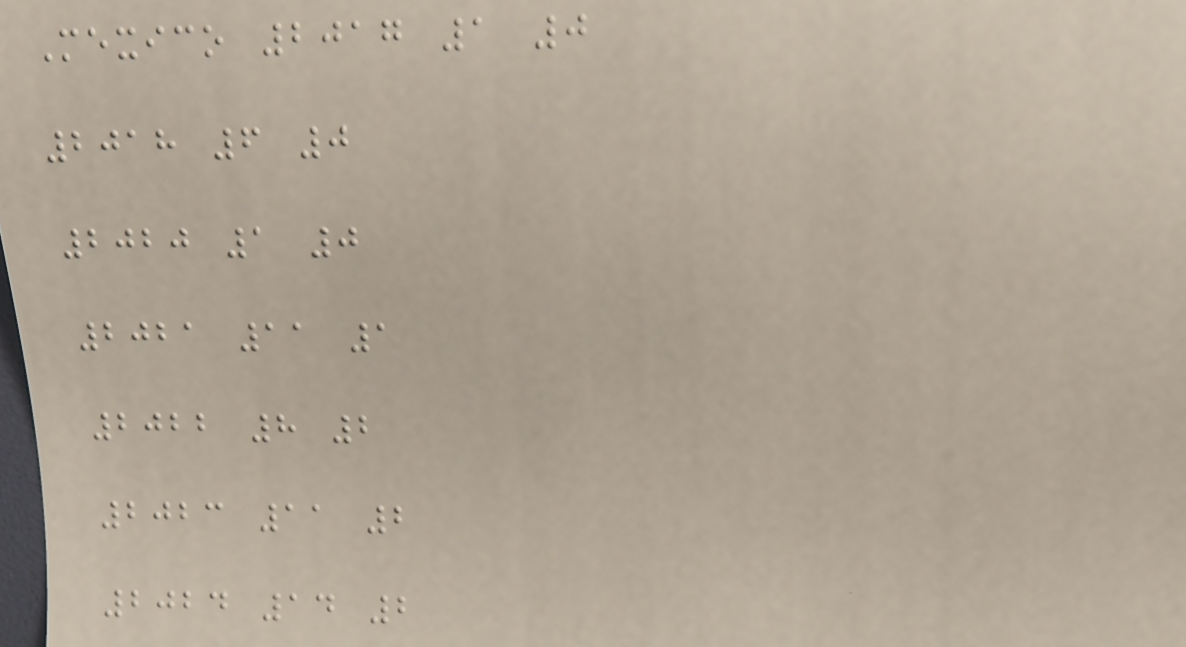Mexico 2017 1 0
2018 6 0
2020 1 0
2021 11 1
2022 8 2
2023 11 2
2024 14 2
